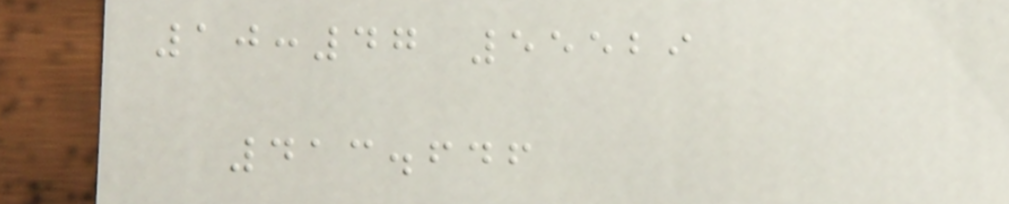10:47 55529
413.646
